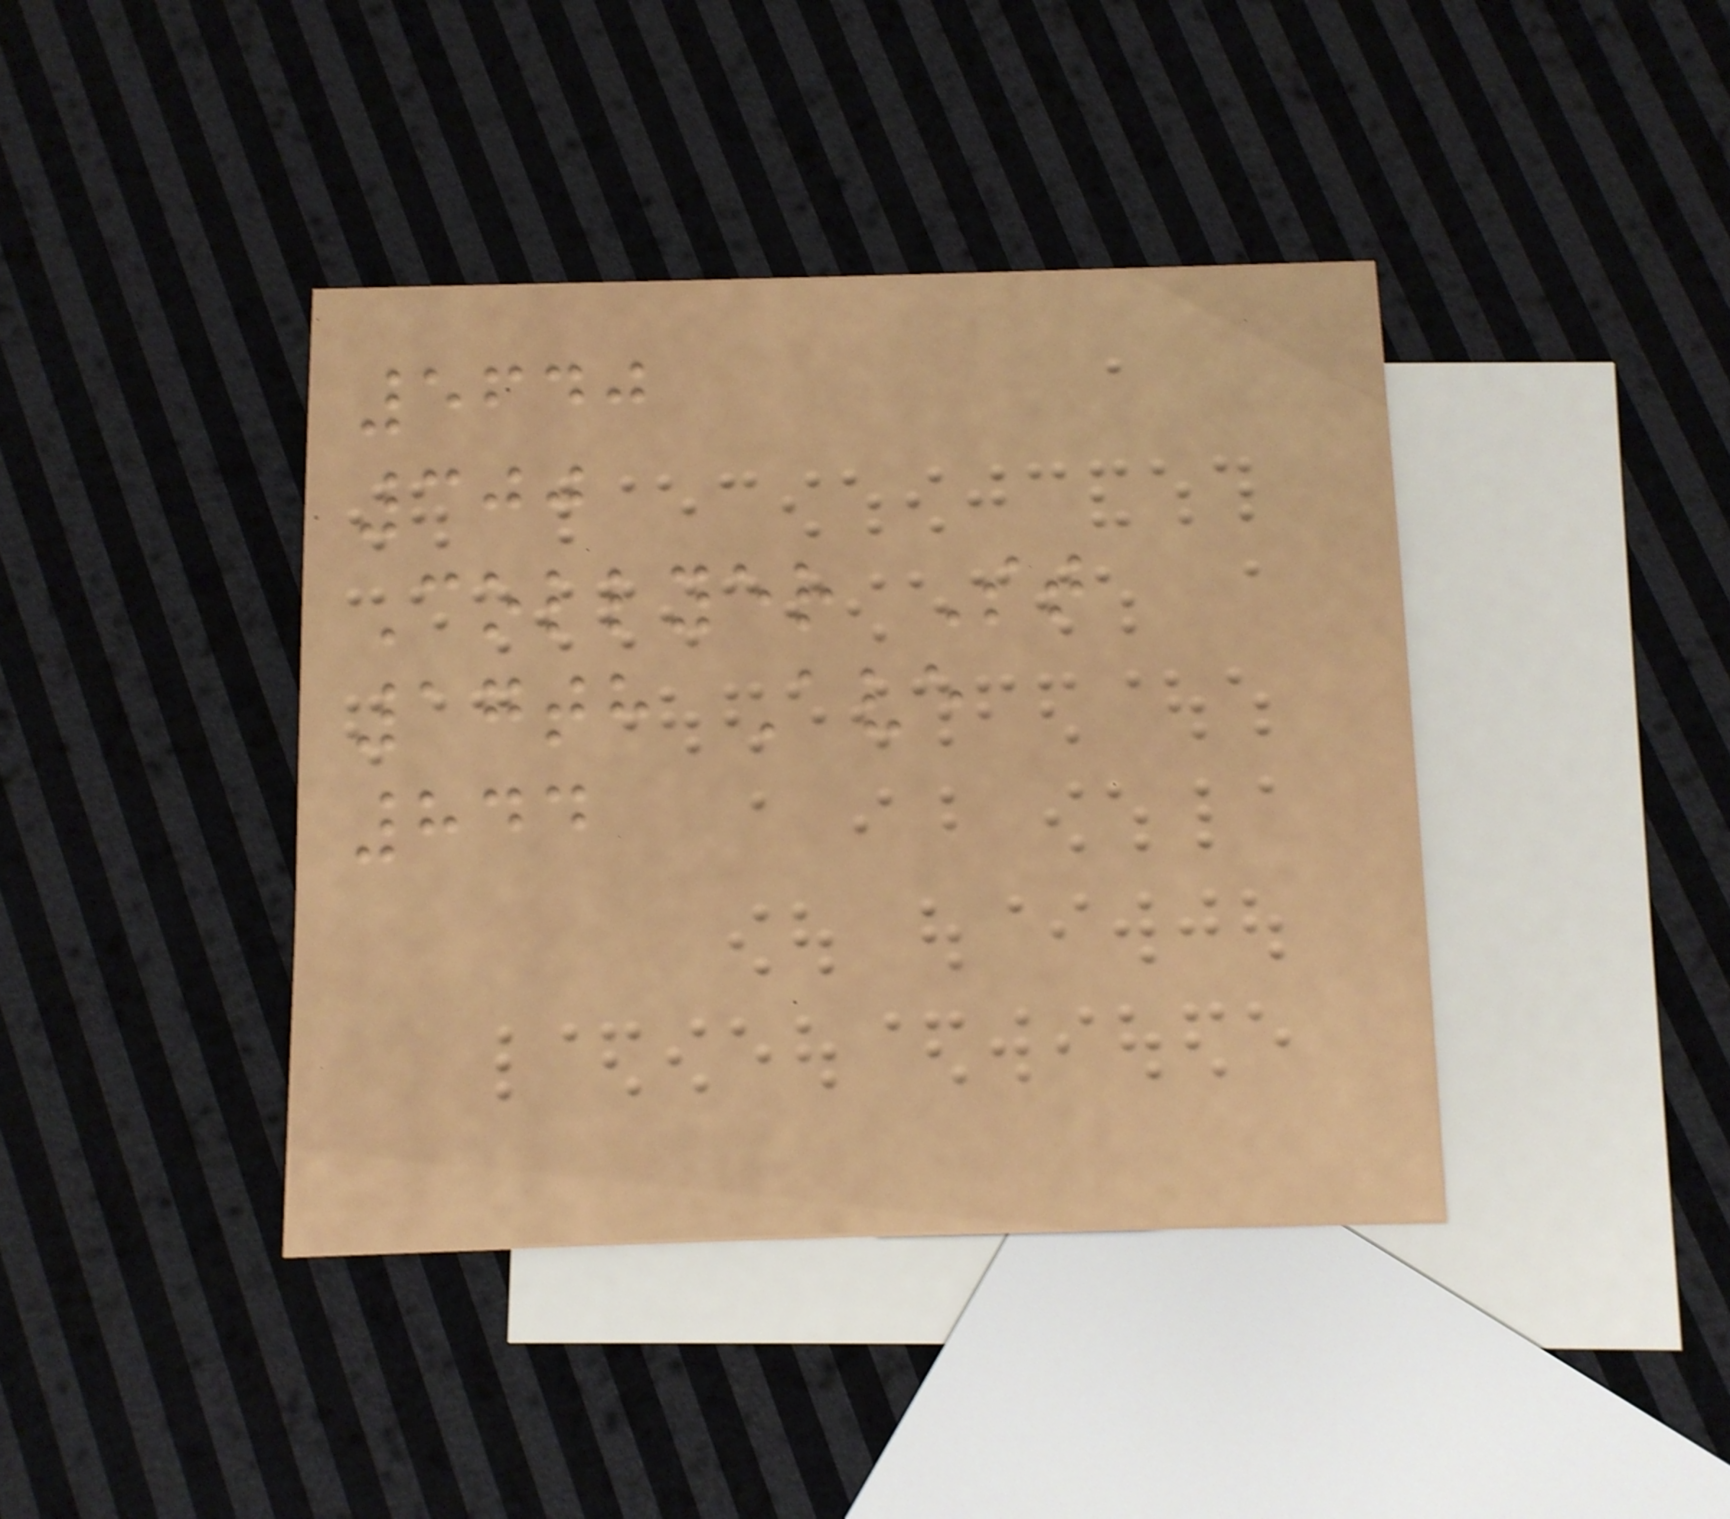5640
300
Collyer St
17th Ave
844
